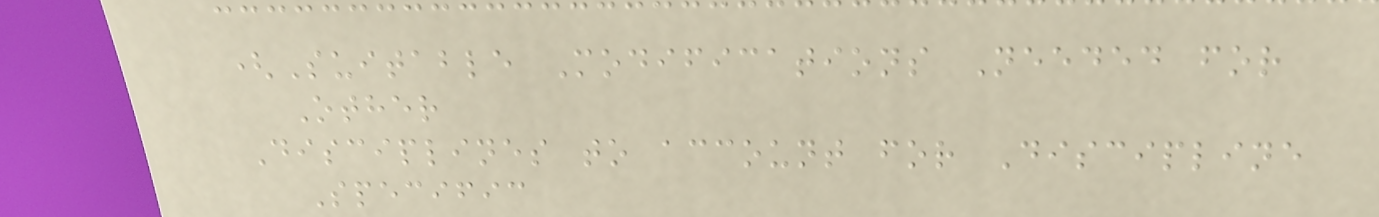(Suitable Modifications Needed for
Other
Disciplines to account for Discipline
Specific
